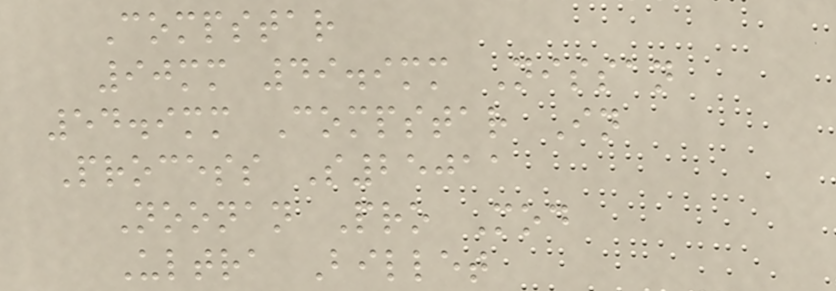Compstar
90mm 49.9mm Nissan
54.9mm Compstar In
Process S25011
Noonan Pro Mod
Ultra Billet
